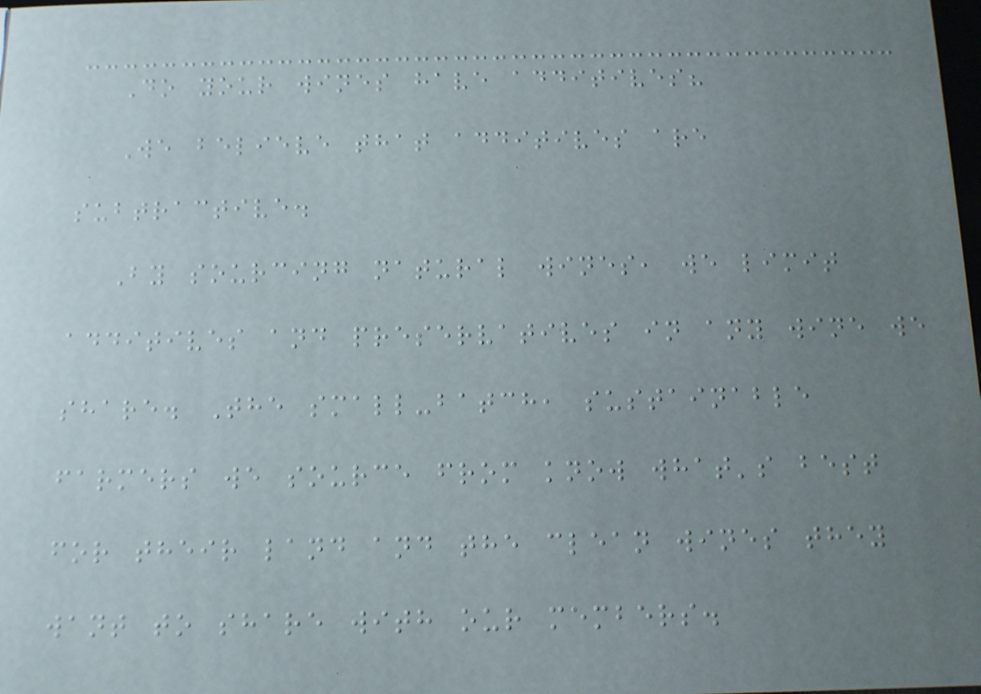Do your wines have additives?
We believe that additives are
subtractive.
By sourcing natural wines, we limit
additives and preservatives in any wine we
share. The small-batch, sustainable
farmers we source from know what's best
for their land and the clean wines they
want to share with our members.
